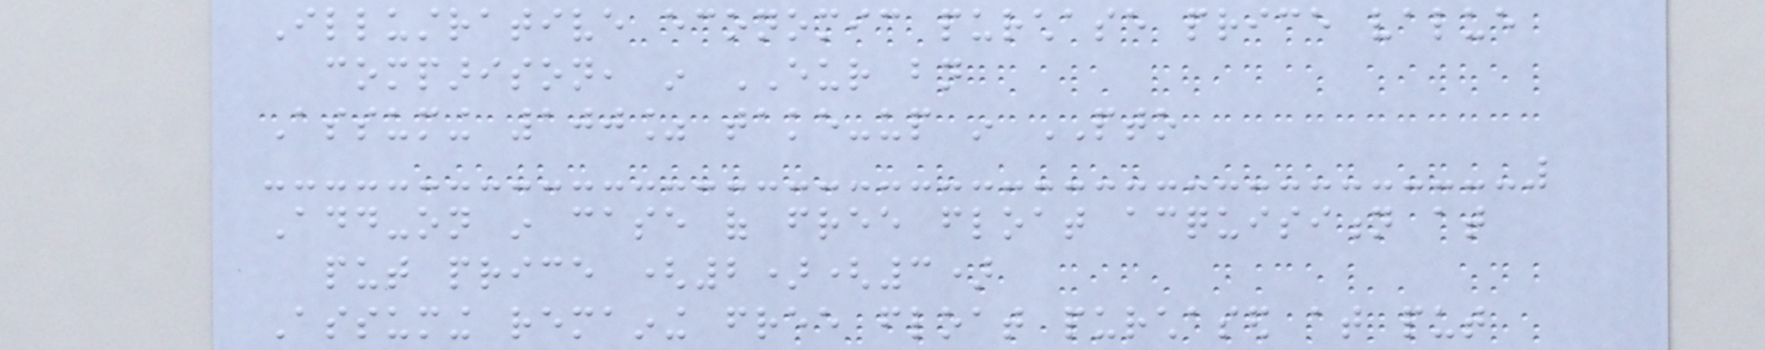Illustrative economic purchase price value
comparison, in EUR bn
Assuming 100% take-up in PTO
Add-on in case of free float acquisition at
put price (2)(3)
Assuming remaining free float purchased at put
